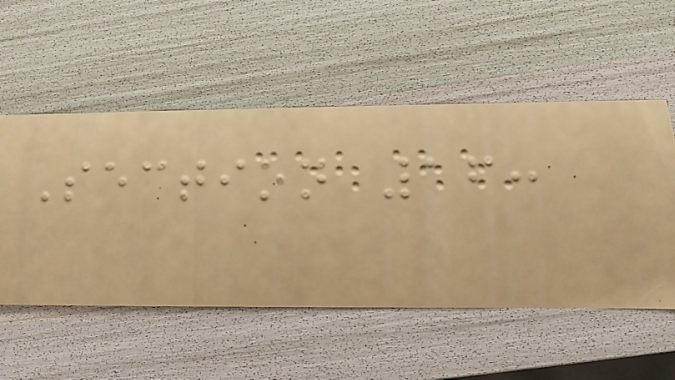Section 16:
